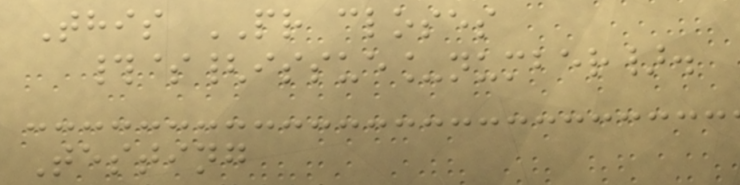This PR closes
#${issue_number}.
Testing
